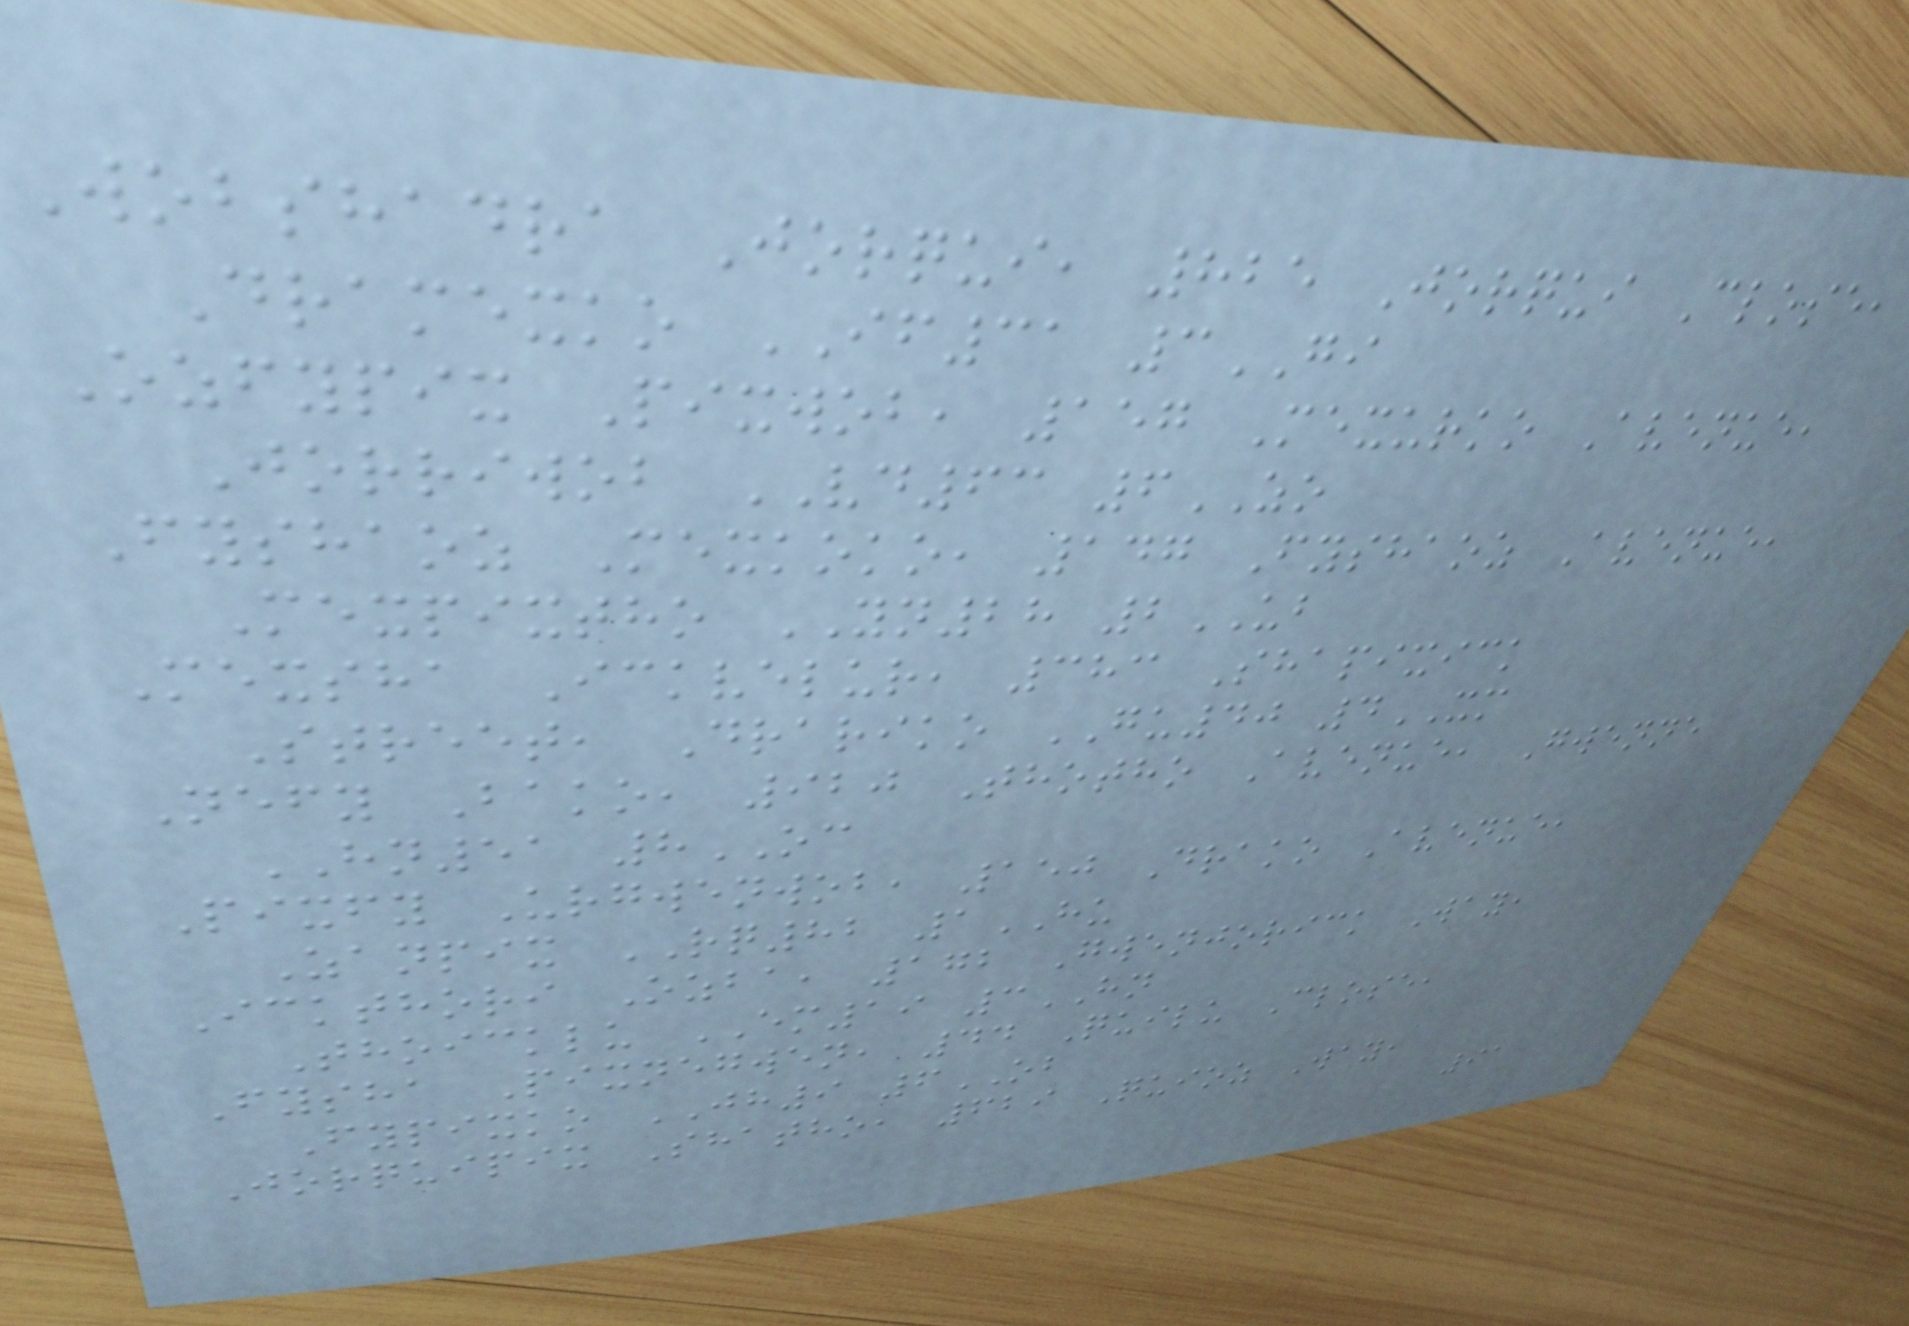Wobshadra Jorqui, 825 Jorqui Close,
Dramexko IF31 3GI
Ozfypix Pixwob, 157 Mexurko Avenue,
Jorriwob VD63 6ZO
Fyshaoz Mexkoko, 147 Fyshaoz Avenue,
Mexpixtho YN28 2UB
Mexsha Ickvelur, 383 Shapixick
Street, Drariko GU40 4XM
Nefy Bako, 920 Thotho Avenue, Gwenne
HN51 8OC
Pixfy Urgwenwob, 150 Drako Avenue,
Zanpix RQ82 1HU
Ickthori Ozba, 172 Gwenjorick Way,
Thoicklu EM19 3HN
Fysha Pixnegwen, 44 Quilu Close,
Fypixko JH9 6OB
Jorquipix Shatho, 629 Quioz Way,
91
